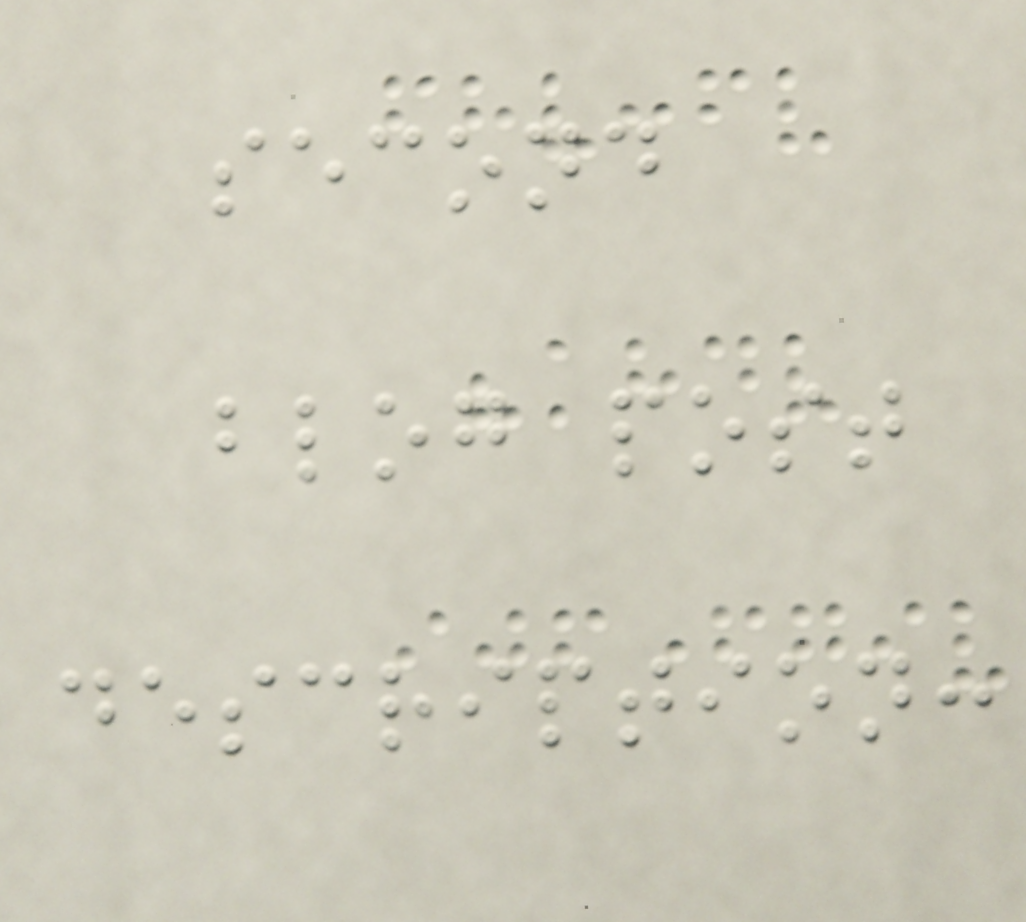second
blog post
description:
